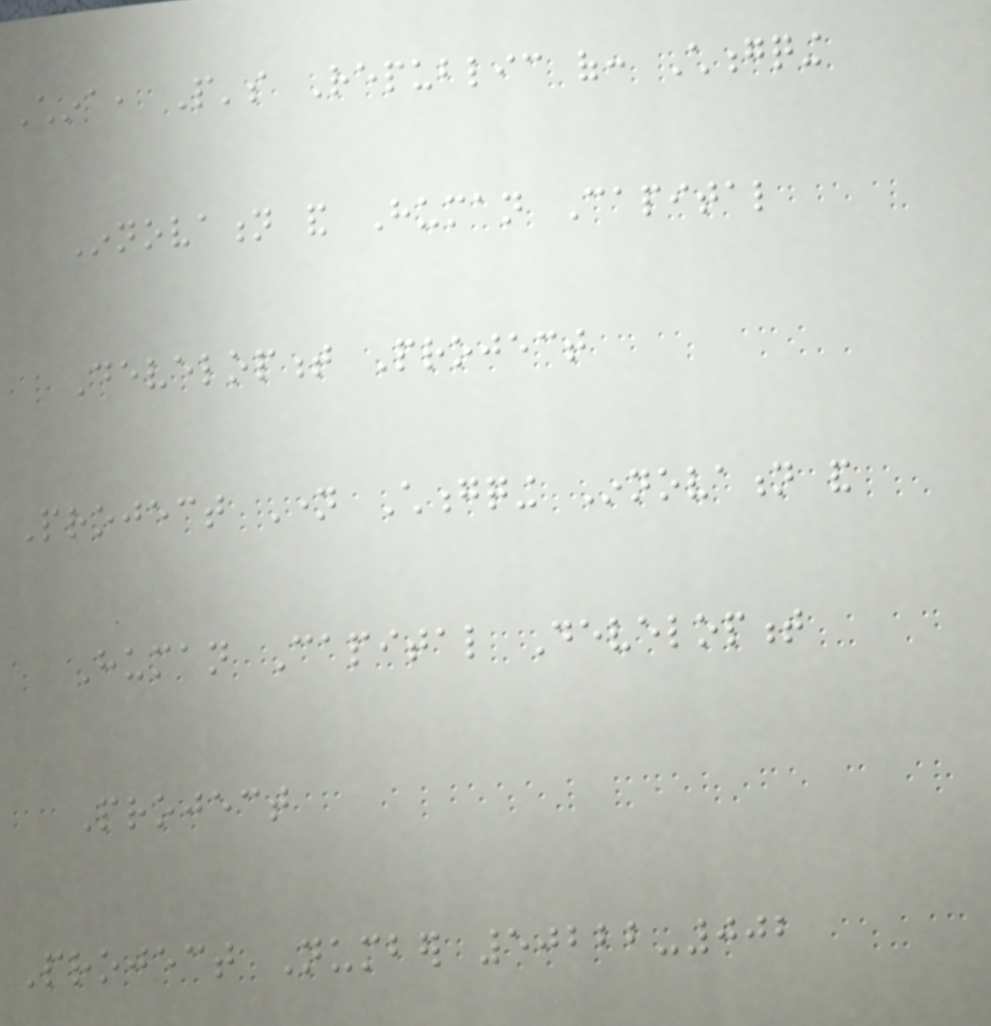China, People's Republic of: Chongqing
Innovation and Human Capital
Development Project
Project Name Chongqing Innovation and
Human Capital Development
Project
Project Number 50222-002
